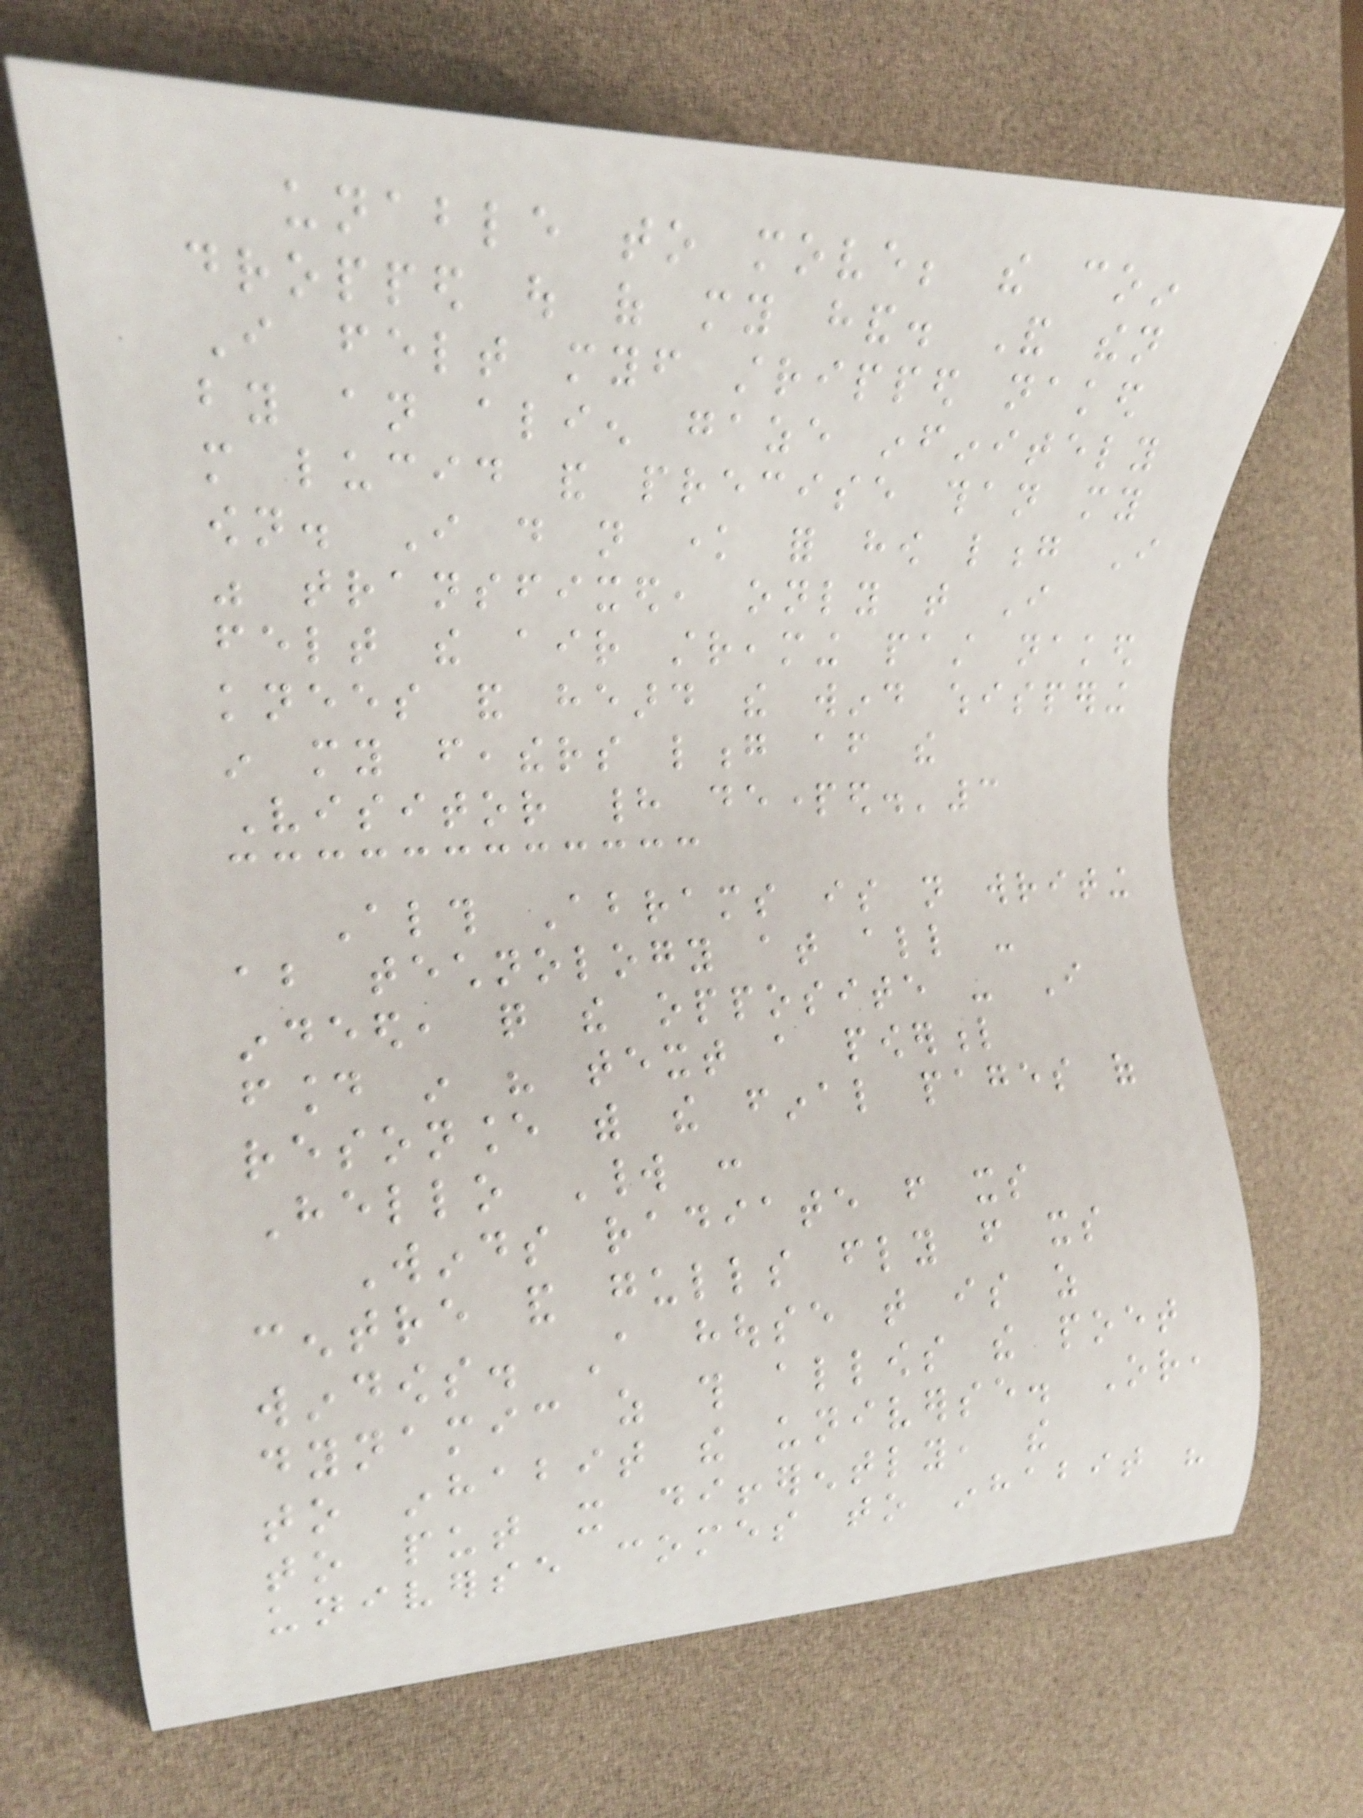unable to move; the coin
dropped out of my hand. And then
I felt myself stripped naked
by an alien gaze infinitely
more lucid and precise than my
own. I do not know for how long I
was transfixed, only that I
felt the air streaming past naked
knees and heard the wind whispering
in my feathers long after the
Visitor had departed.'3
Although Abrams is not writing
about technology at all -
indeed, quite the opposite - I
found in his text a powerful
resonance with the final pages of
Hello World :
Winds radiate from its
centre and gulls fly from its
windows. A house that is as
dynamic as this allows the poet
to inhabit the universe. Or,
to put it differently, the
universe comes to inhabit his
